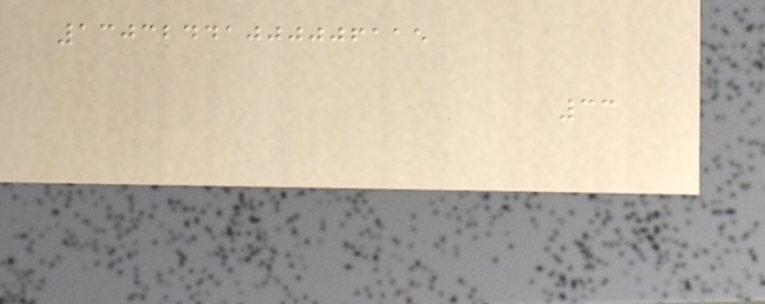13032441000006115
33
